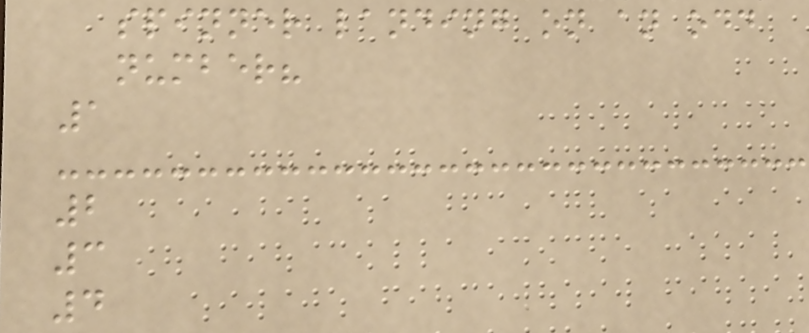spinner landing on an odd
number?
1
2
3
4
